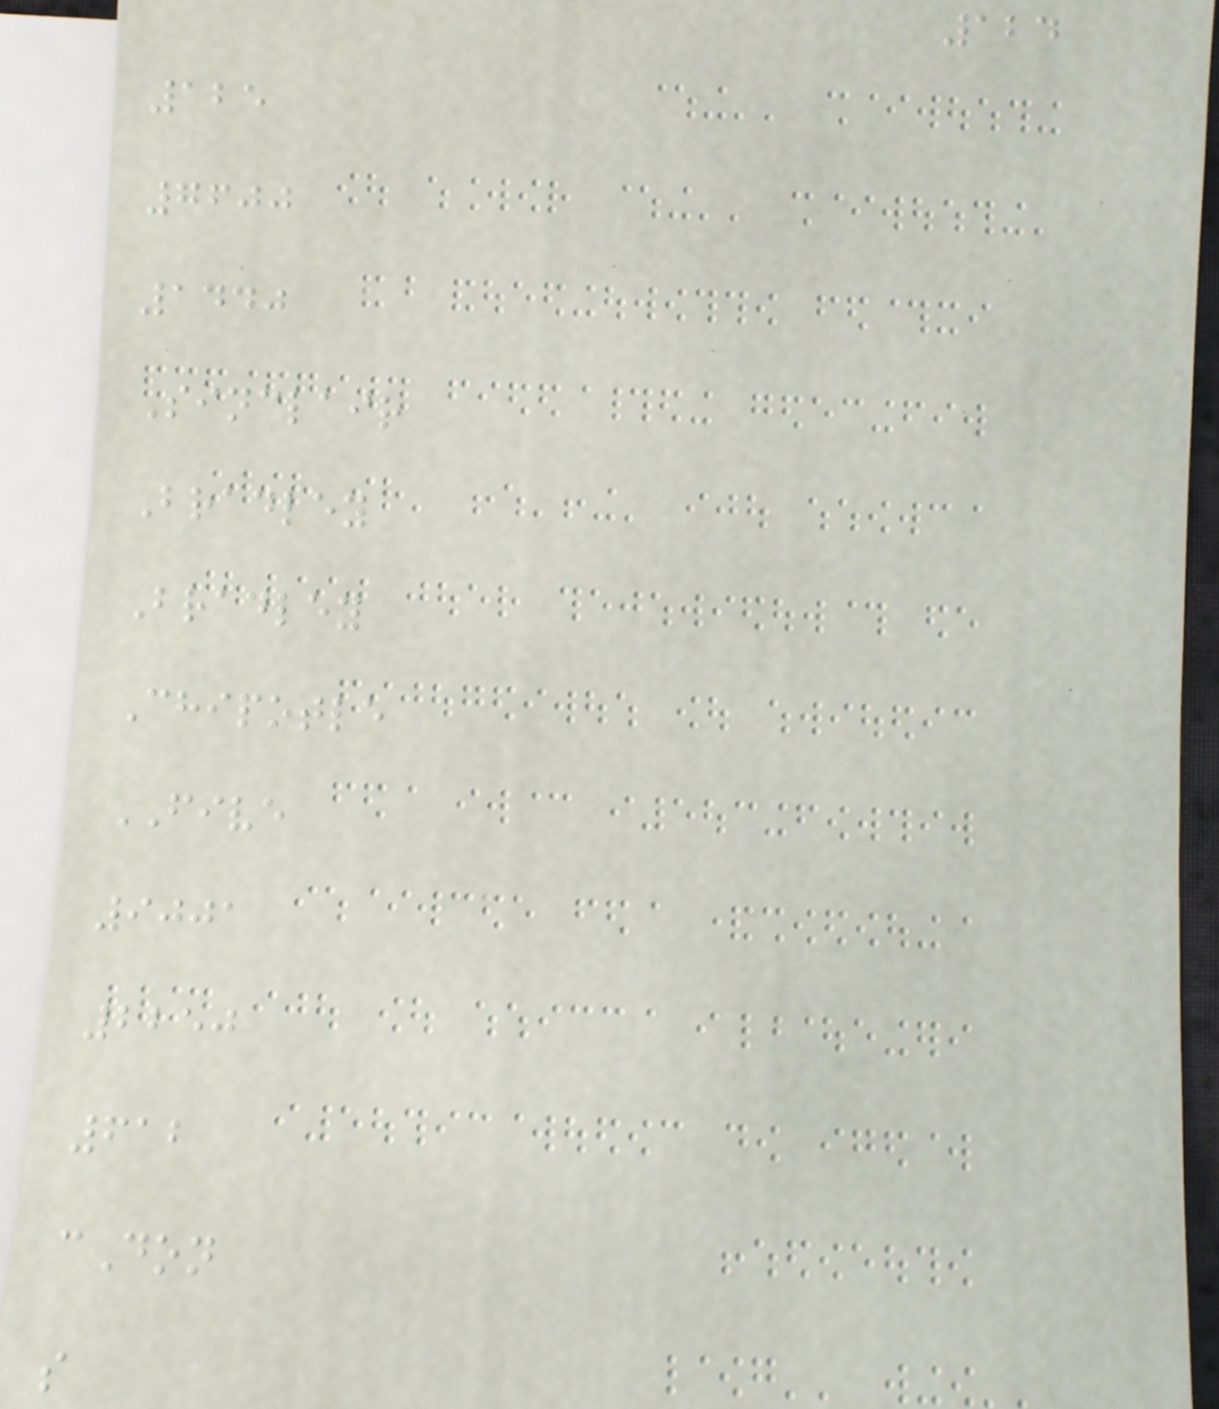124
125
7600
1440
Sinclair
Bradley
Bradley
Chipotle
FIVE
9001
2250
612
cDon
s
